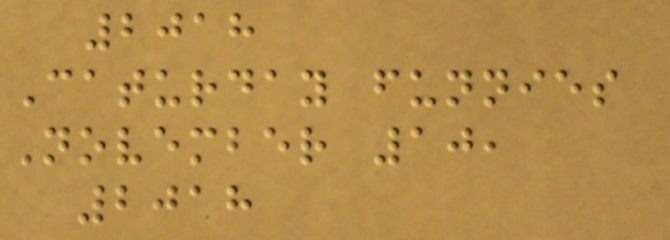2018
Caturday funnies
November 10,
2018
